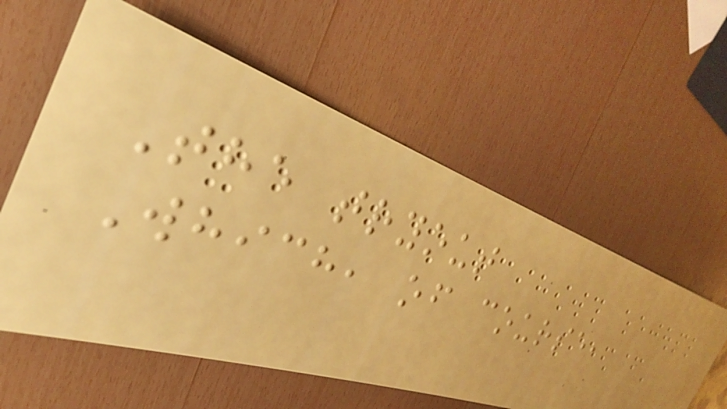The tryout
Which, of course,
